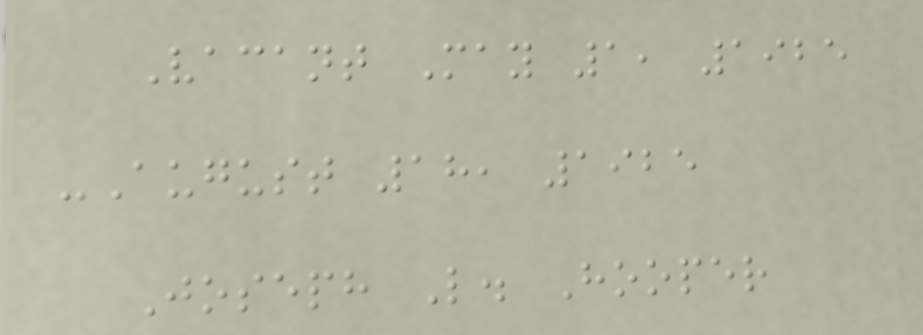Vacant May 1, 1925
-August 18, 1925
Joseph L. Hooper
